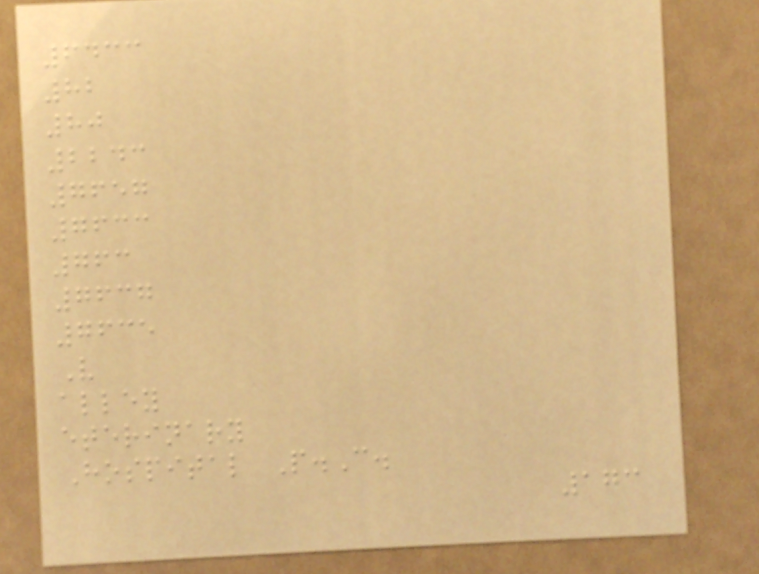6433
82
80
2243
7657
7633
763
7637
7635
V
alley
eterinary
Hospital P.C.
173
